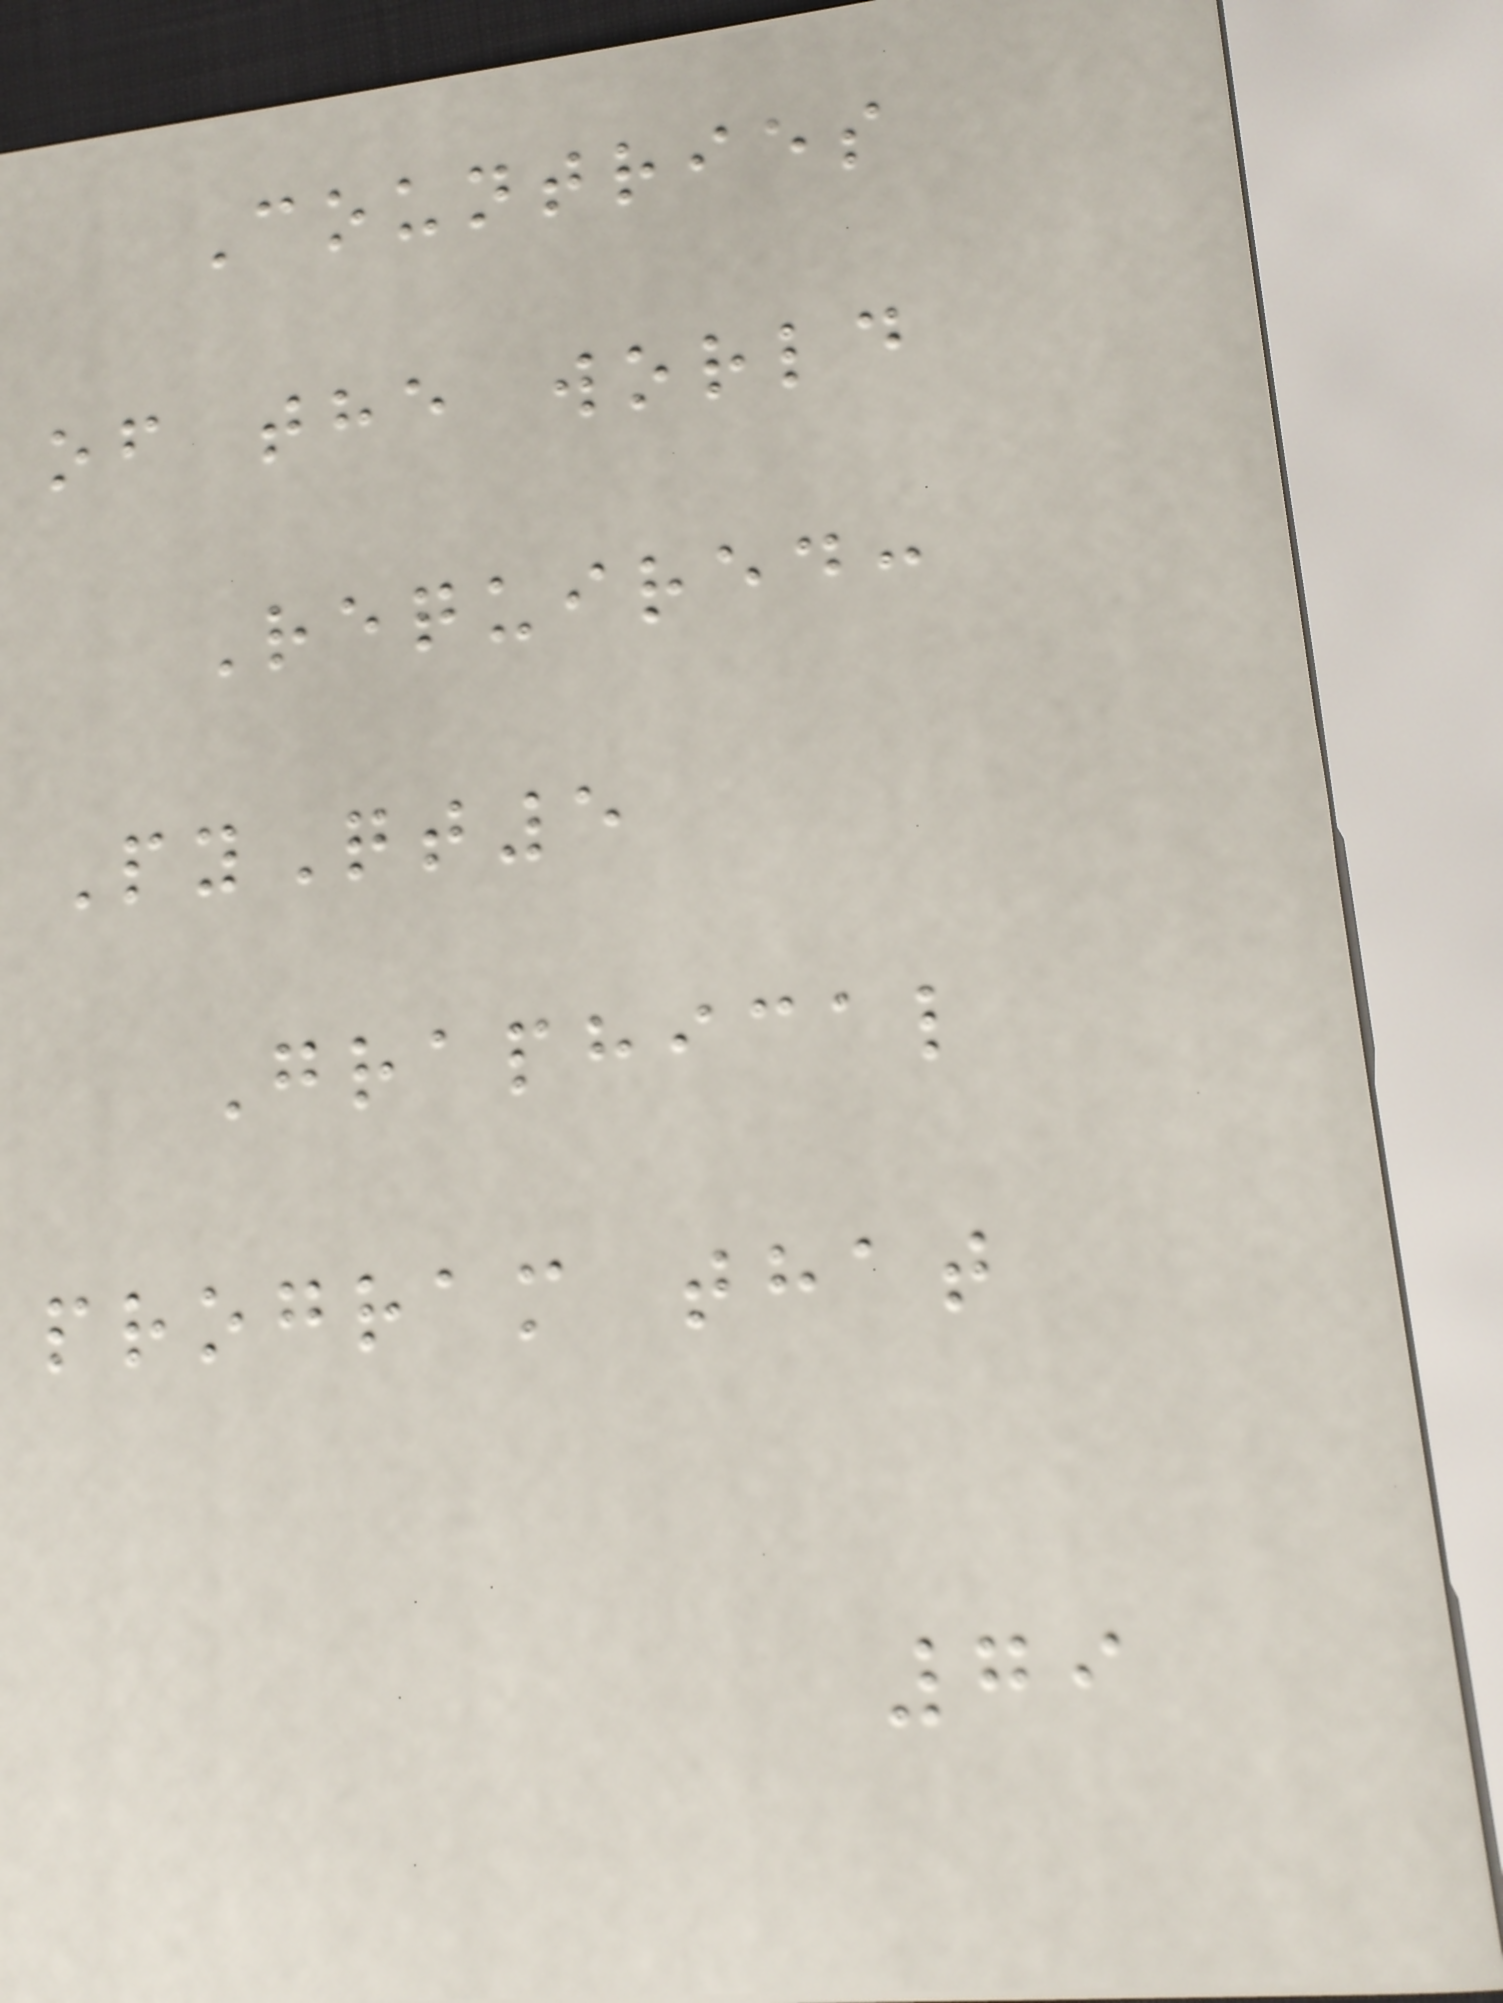Countries
of the world
Required:
PyQt5
Graphical
program that
79
